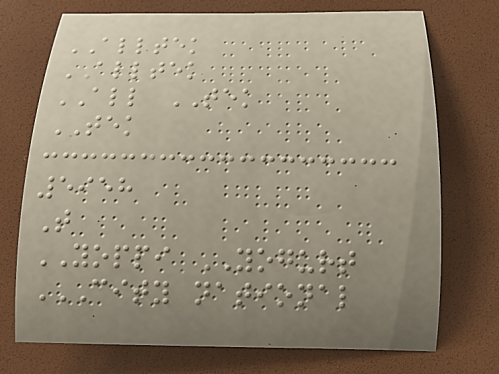ALLTEK
ALLTEK
ALL TEK
TEK
5958
T
YOPPI YOGURT
CITY NATIONAL
